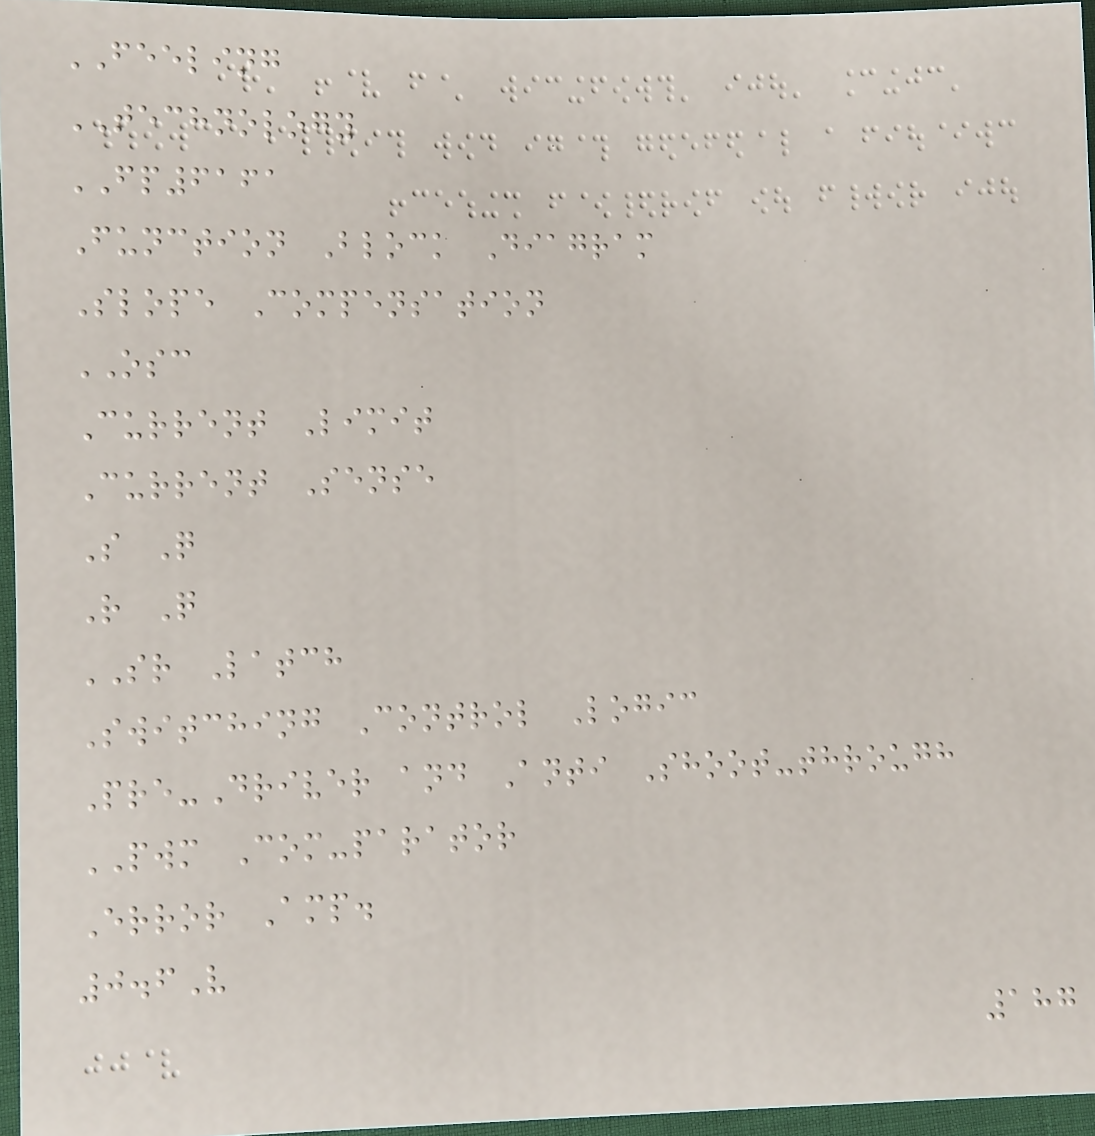FEELING
TECHNOLOGY
FP6161
Function Block Diagram
Slope Compensation
OSC
Current Limit
Current Sense
S Q
R Q
SR Latch
Switching Control Logic
Pre-Driver and Anti Shoot-through
PWM Com-parator
Error Amp.
0.6V
187
